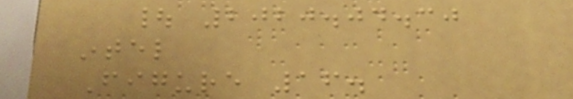| 2020.04.30
intel
Figure 16.
